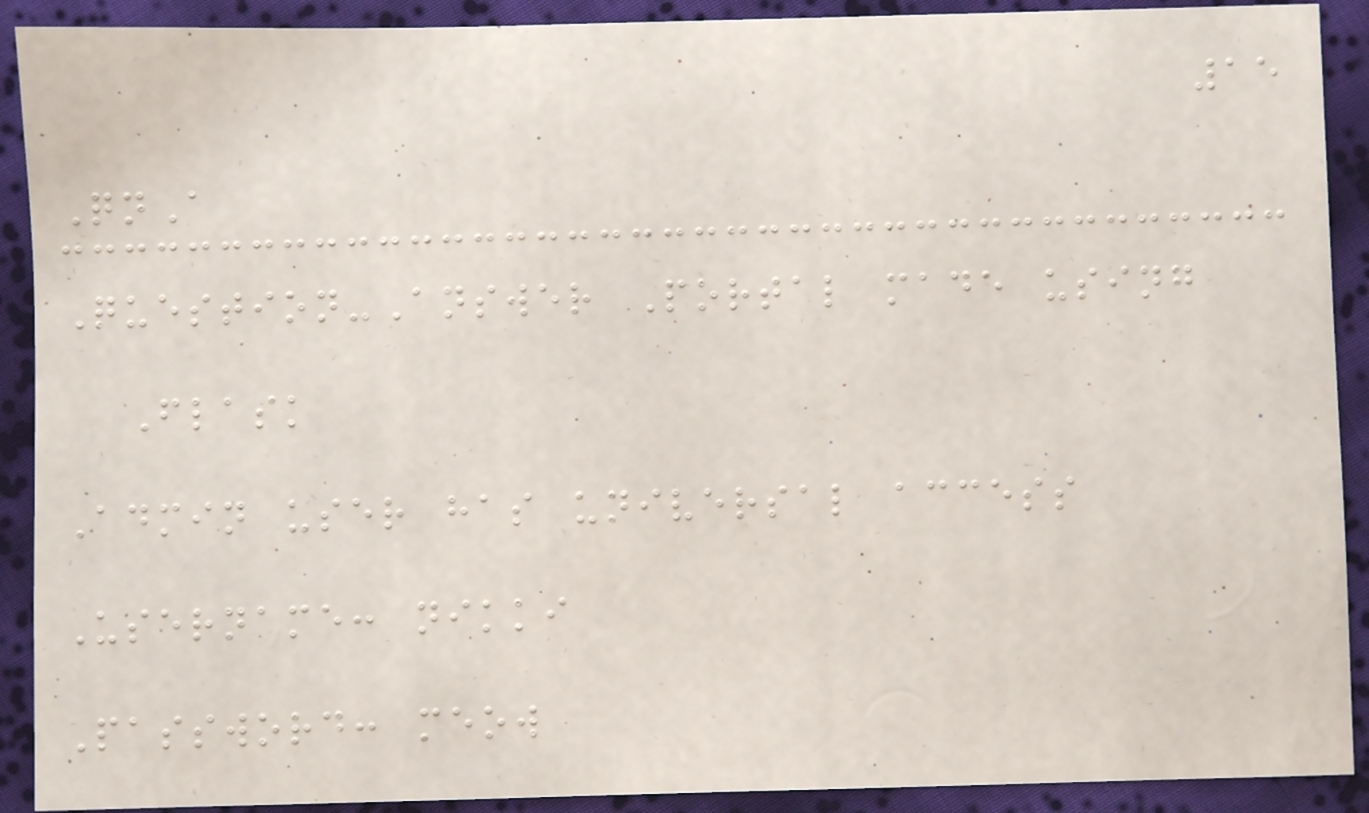15
QnA
Question-Answer Portal made using
Flask
Admin user has universal access
Username: nikki
Password: meow
